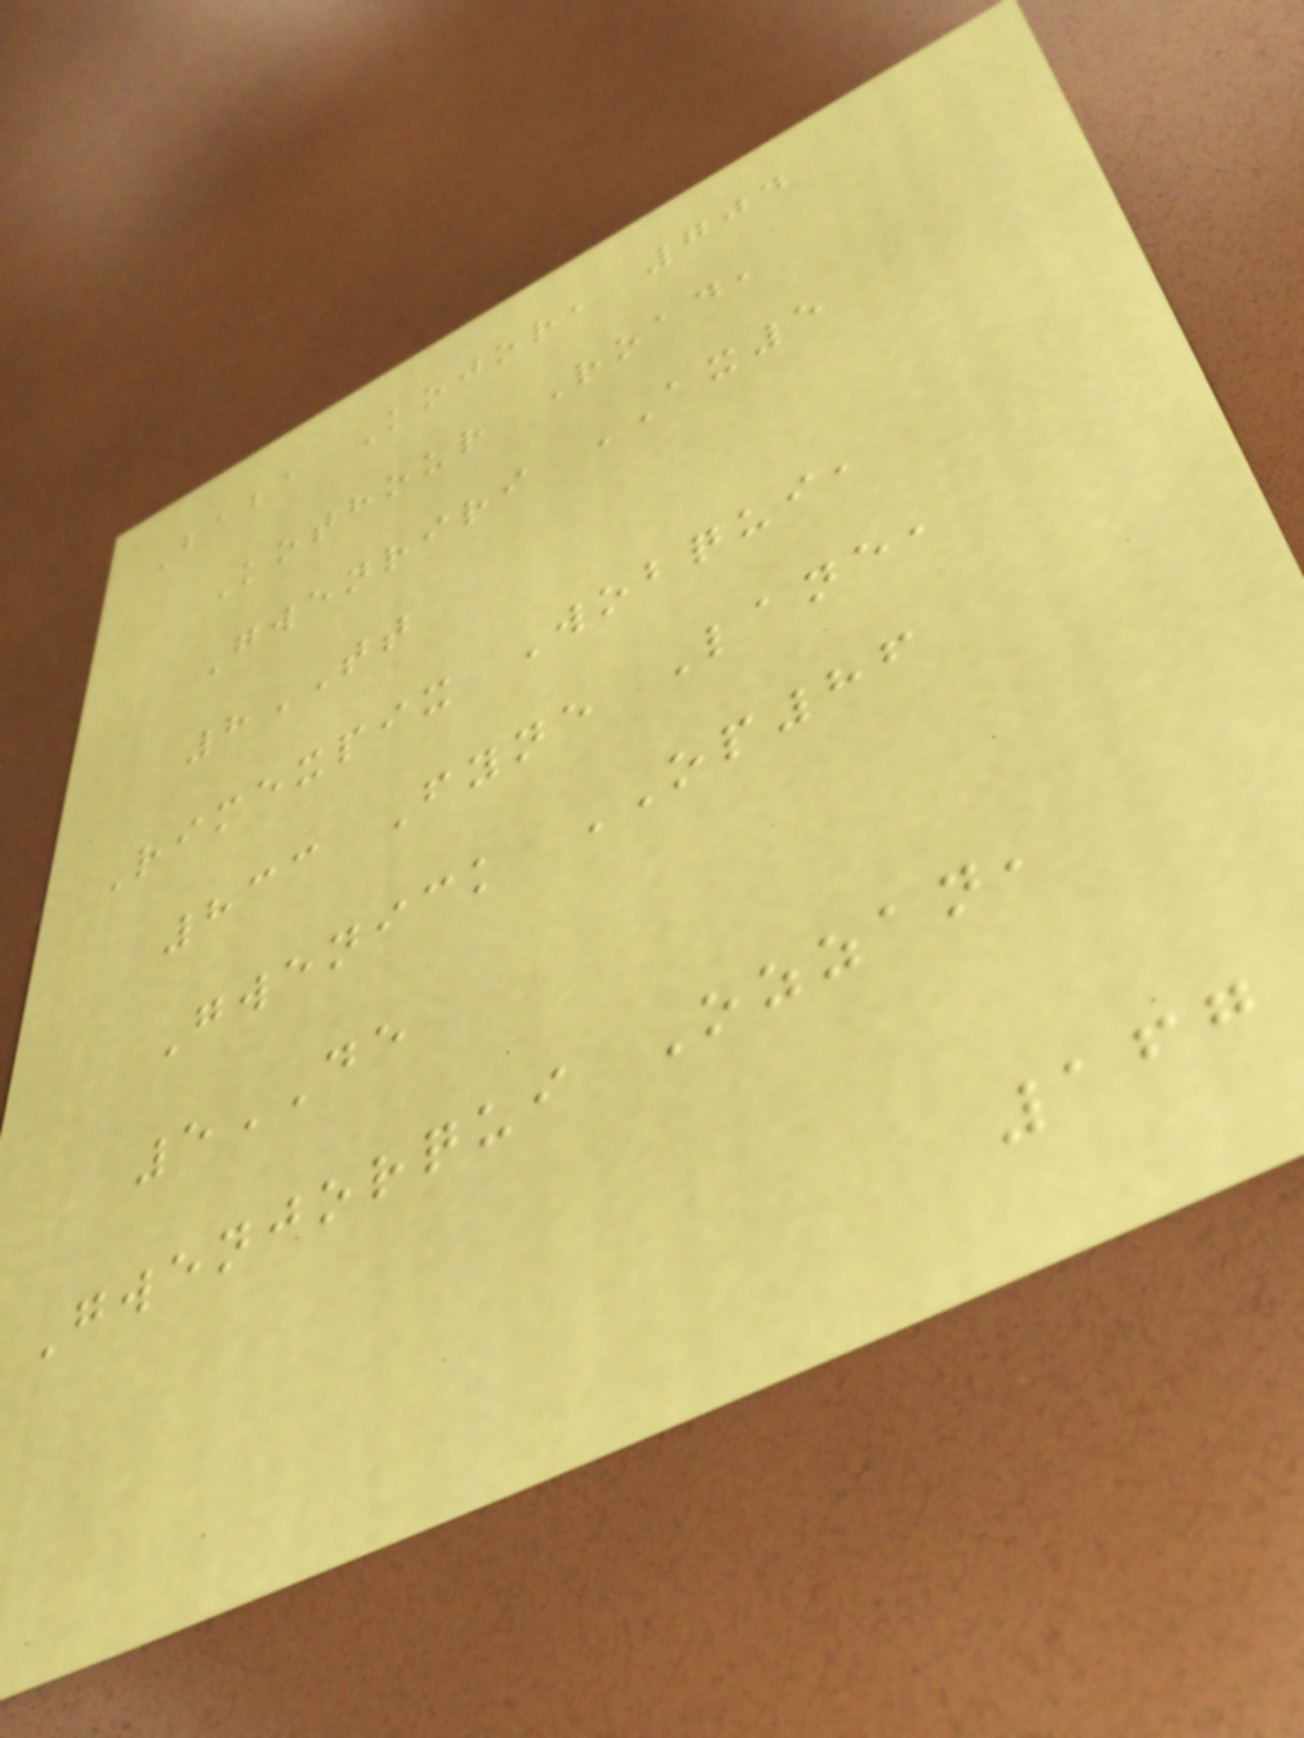Baba Kojor, 704
Kothour Road,
Gwenriri AX5
8TT
Rimexpix Wobqui,
833 Fyne Lane,
Gwenick OP86
5DE
Gwenjorqui Ozzan,
167
